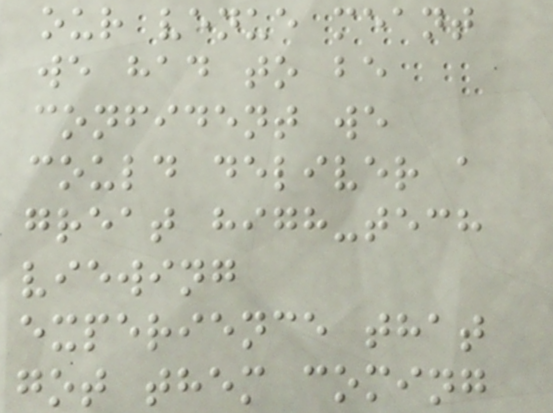our venue meant
we had to be
confident we
could deliver a
great high-tech
viewing
experience that
got them coming
